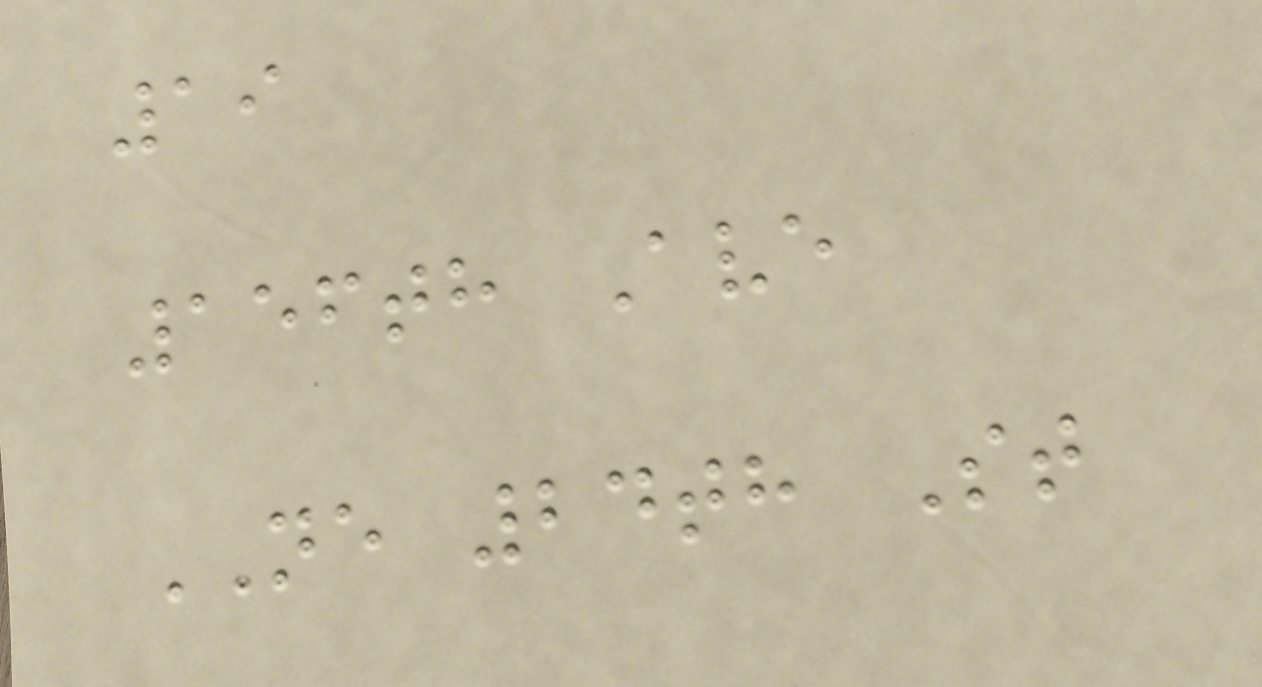19
156th Ave
NE 24th St
